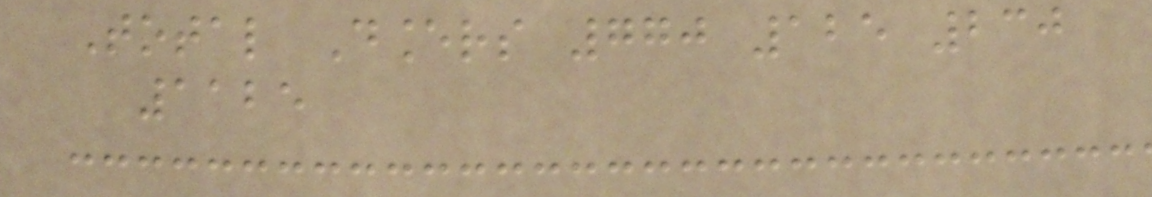Total Dancers 770 125 230
1125
